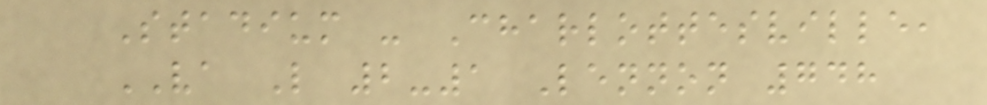Stadium - Charlottesville,
VA L 2-1 Lennon 748
